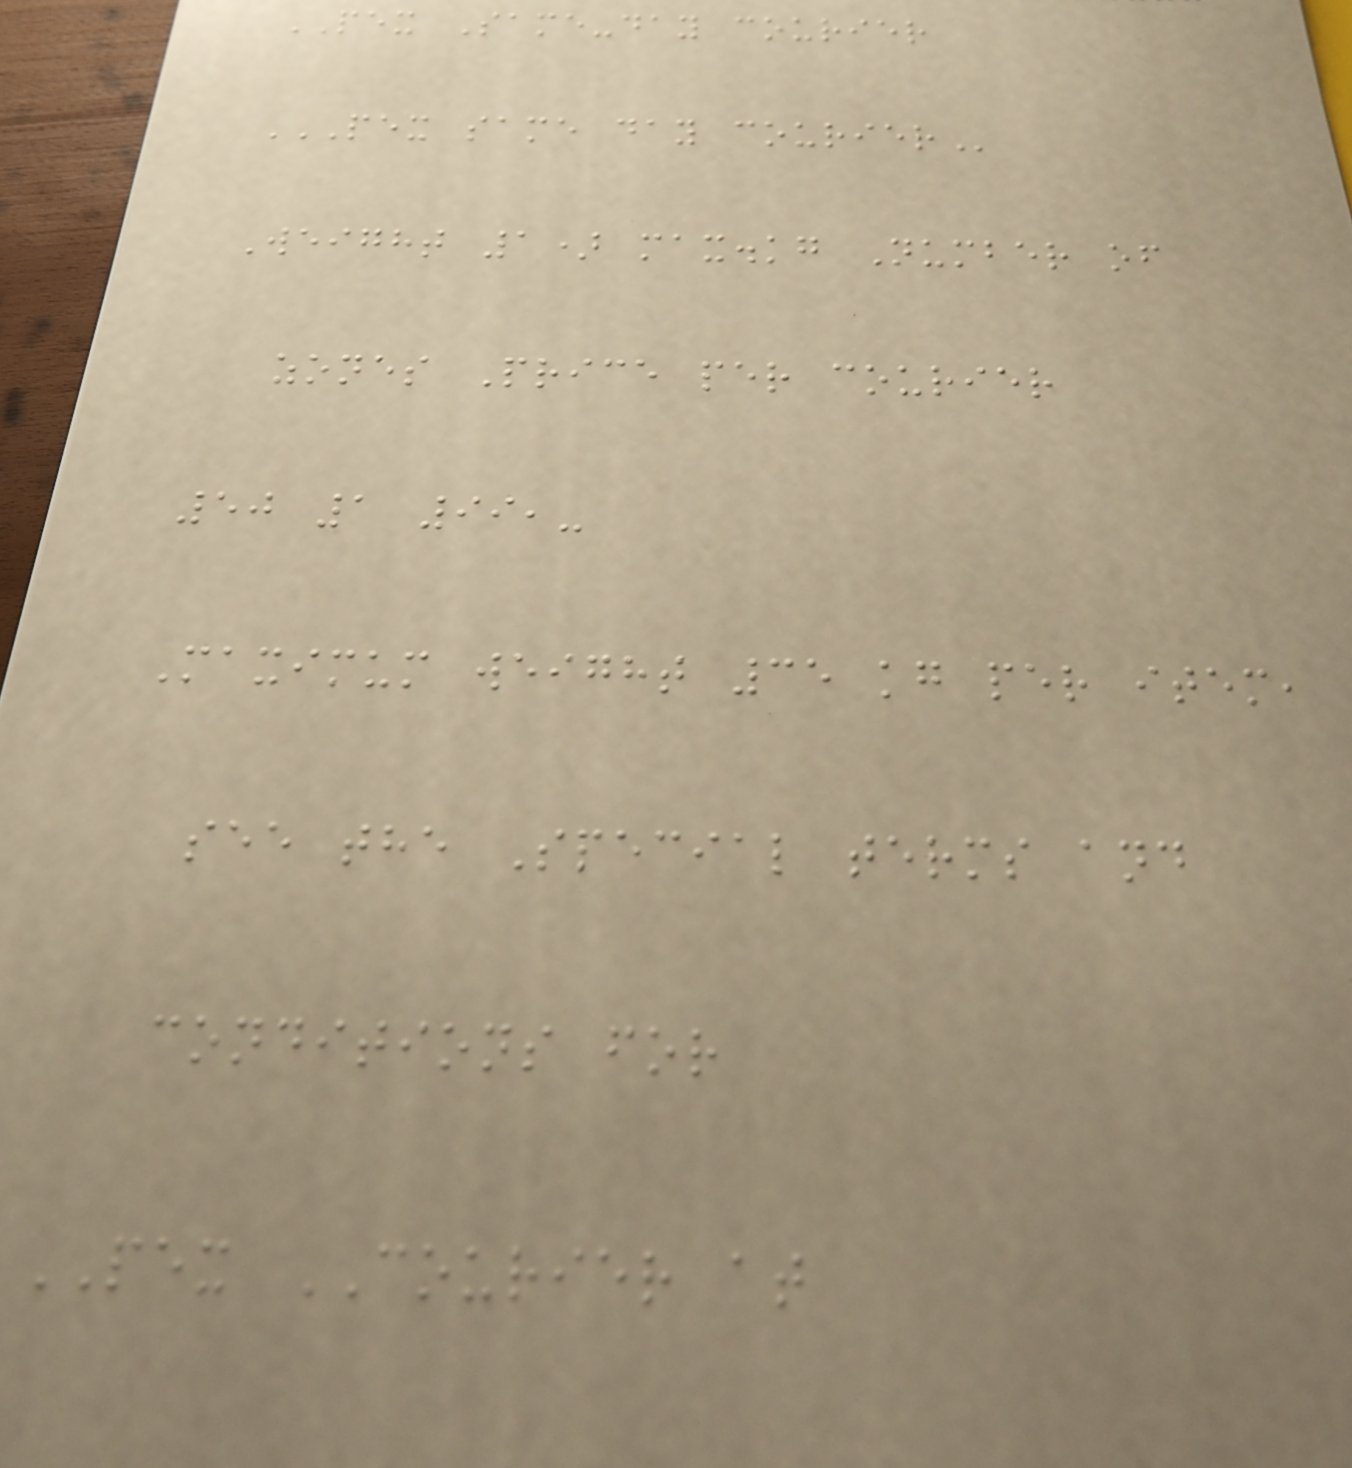PEX Same-day courier
PEX SAME DAY COURIER
Weight 1) max.kg Number of
zones Price per courier
50 1 99,-
Maximum weight 35 kg per item,
see the Special terms and
conditions for
PEX COURIER at
